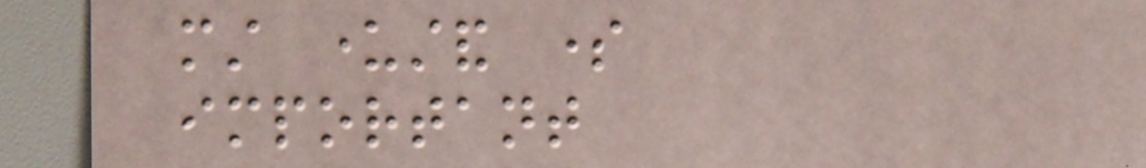must understand some
important
